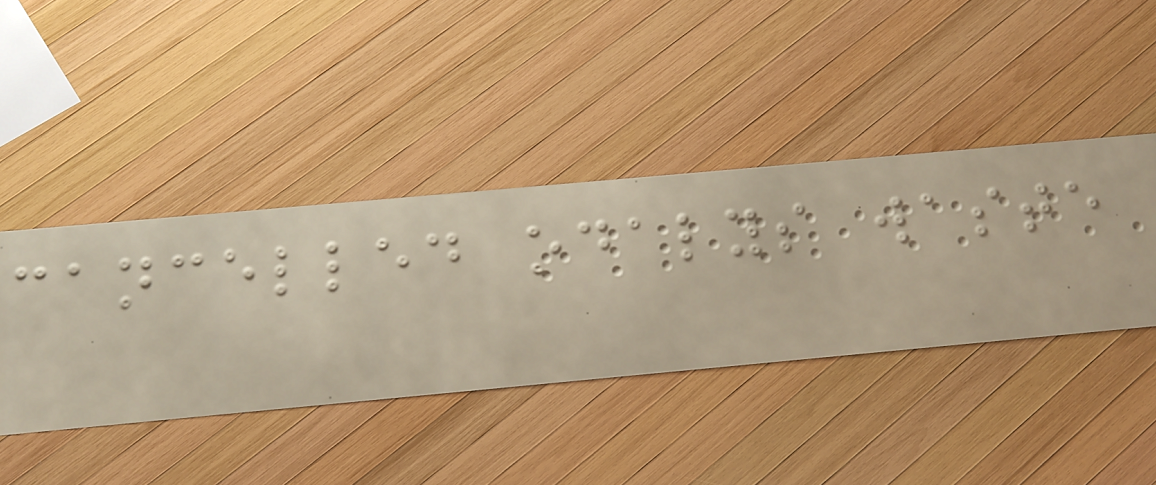cancelled odalys waste
